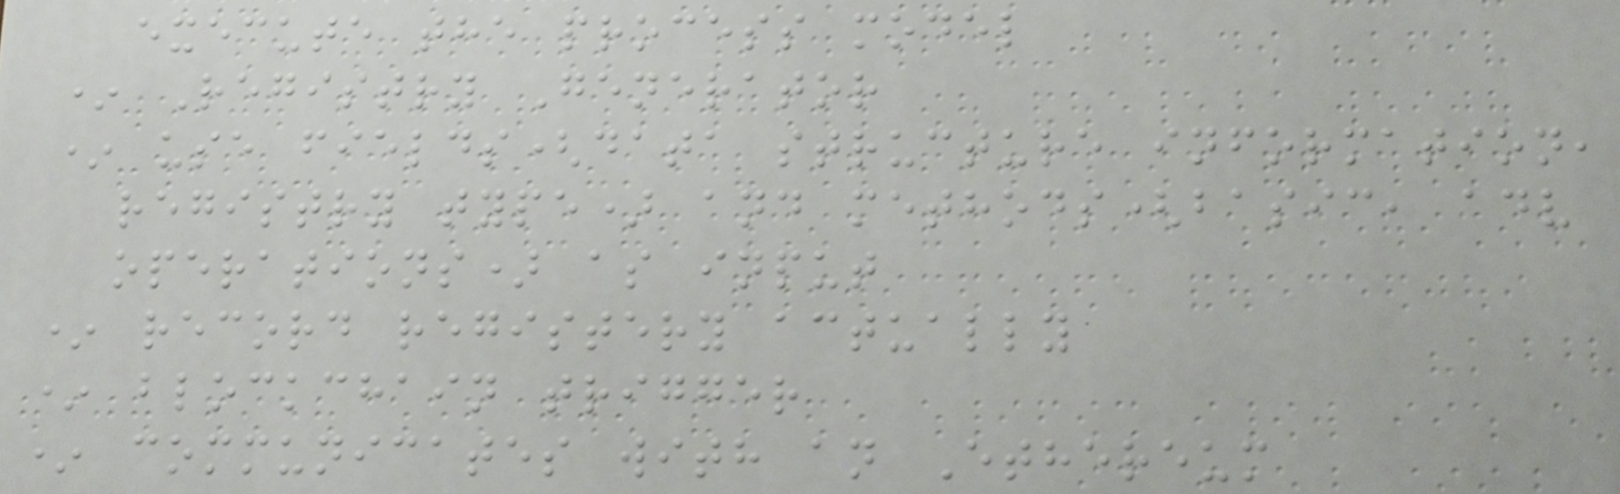execute the process model
* Registry Generator
* use fields(data structure information,
registry type) and methods(basic, adv
operations) as input
* record registery actually
* blockchain trigger
* communicates with an Ethereum
